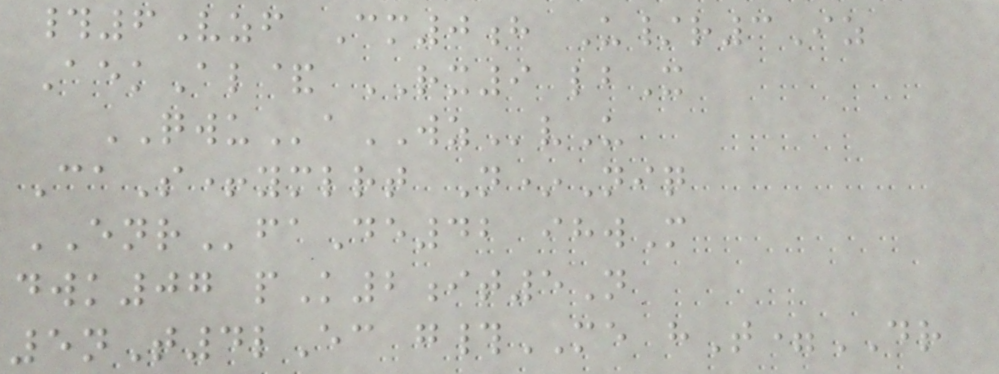#6Vzf Cm0h U/r3Iz
AekAl& RX9 lbX
QWUaWZvU
CaS+ymlrt N*Niq
ENRfaDe42 ihwM
dwk07 pK2it5N
5nT4lEc g#ME hT=DR
